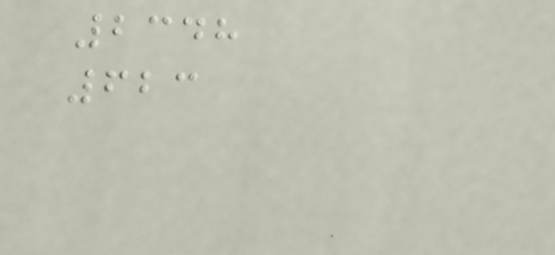2348
623
